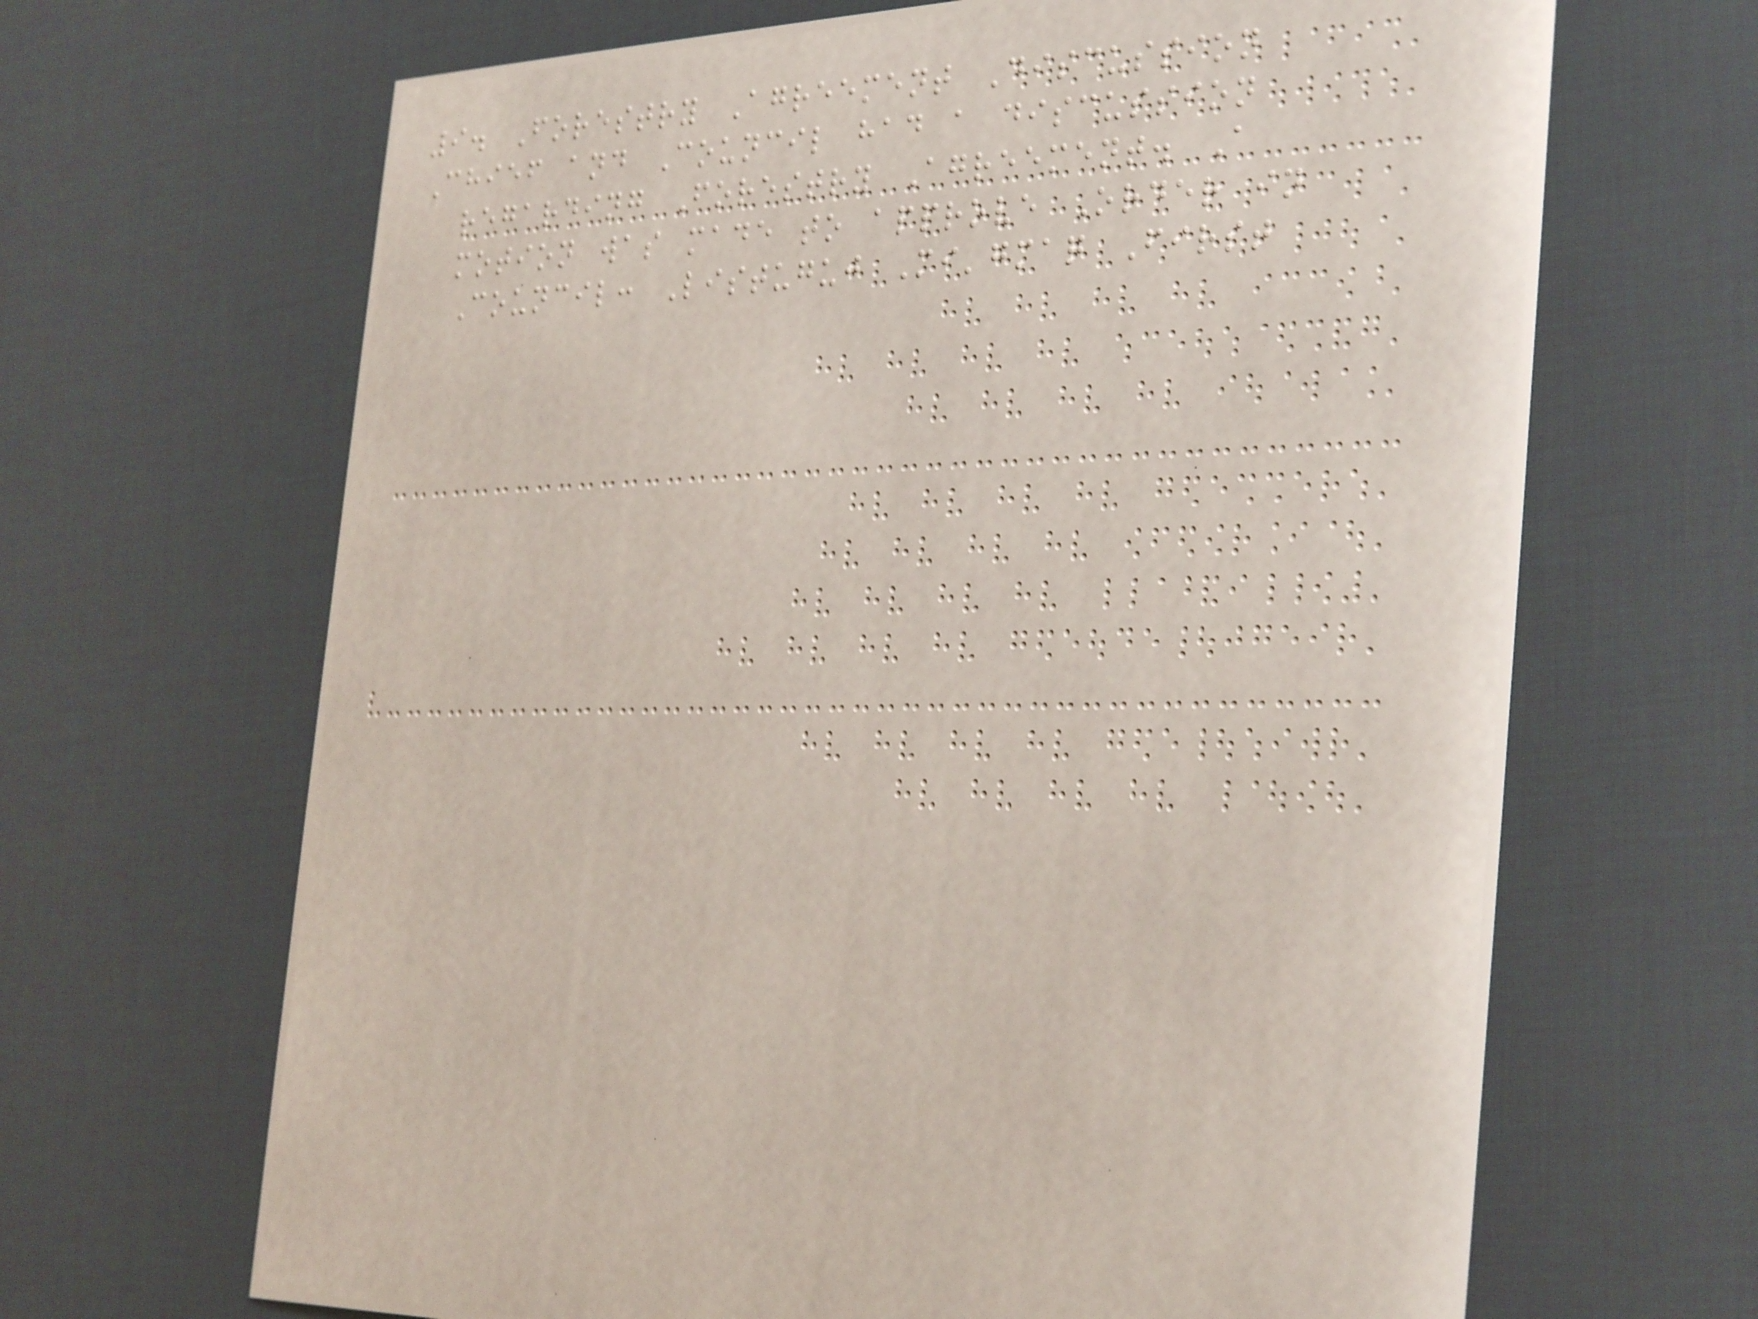9. Forestry Agreement Discussion
Chief and Council had a discussion
regarding Forestry Agreement. A
motion was made to approve Order in
Council: Listuguj Mi'gmaq First
